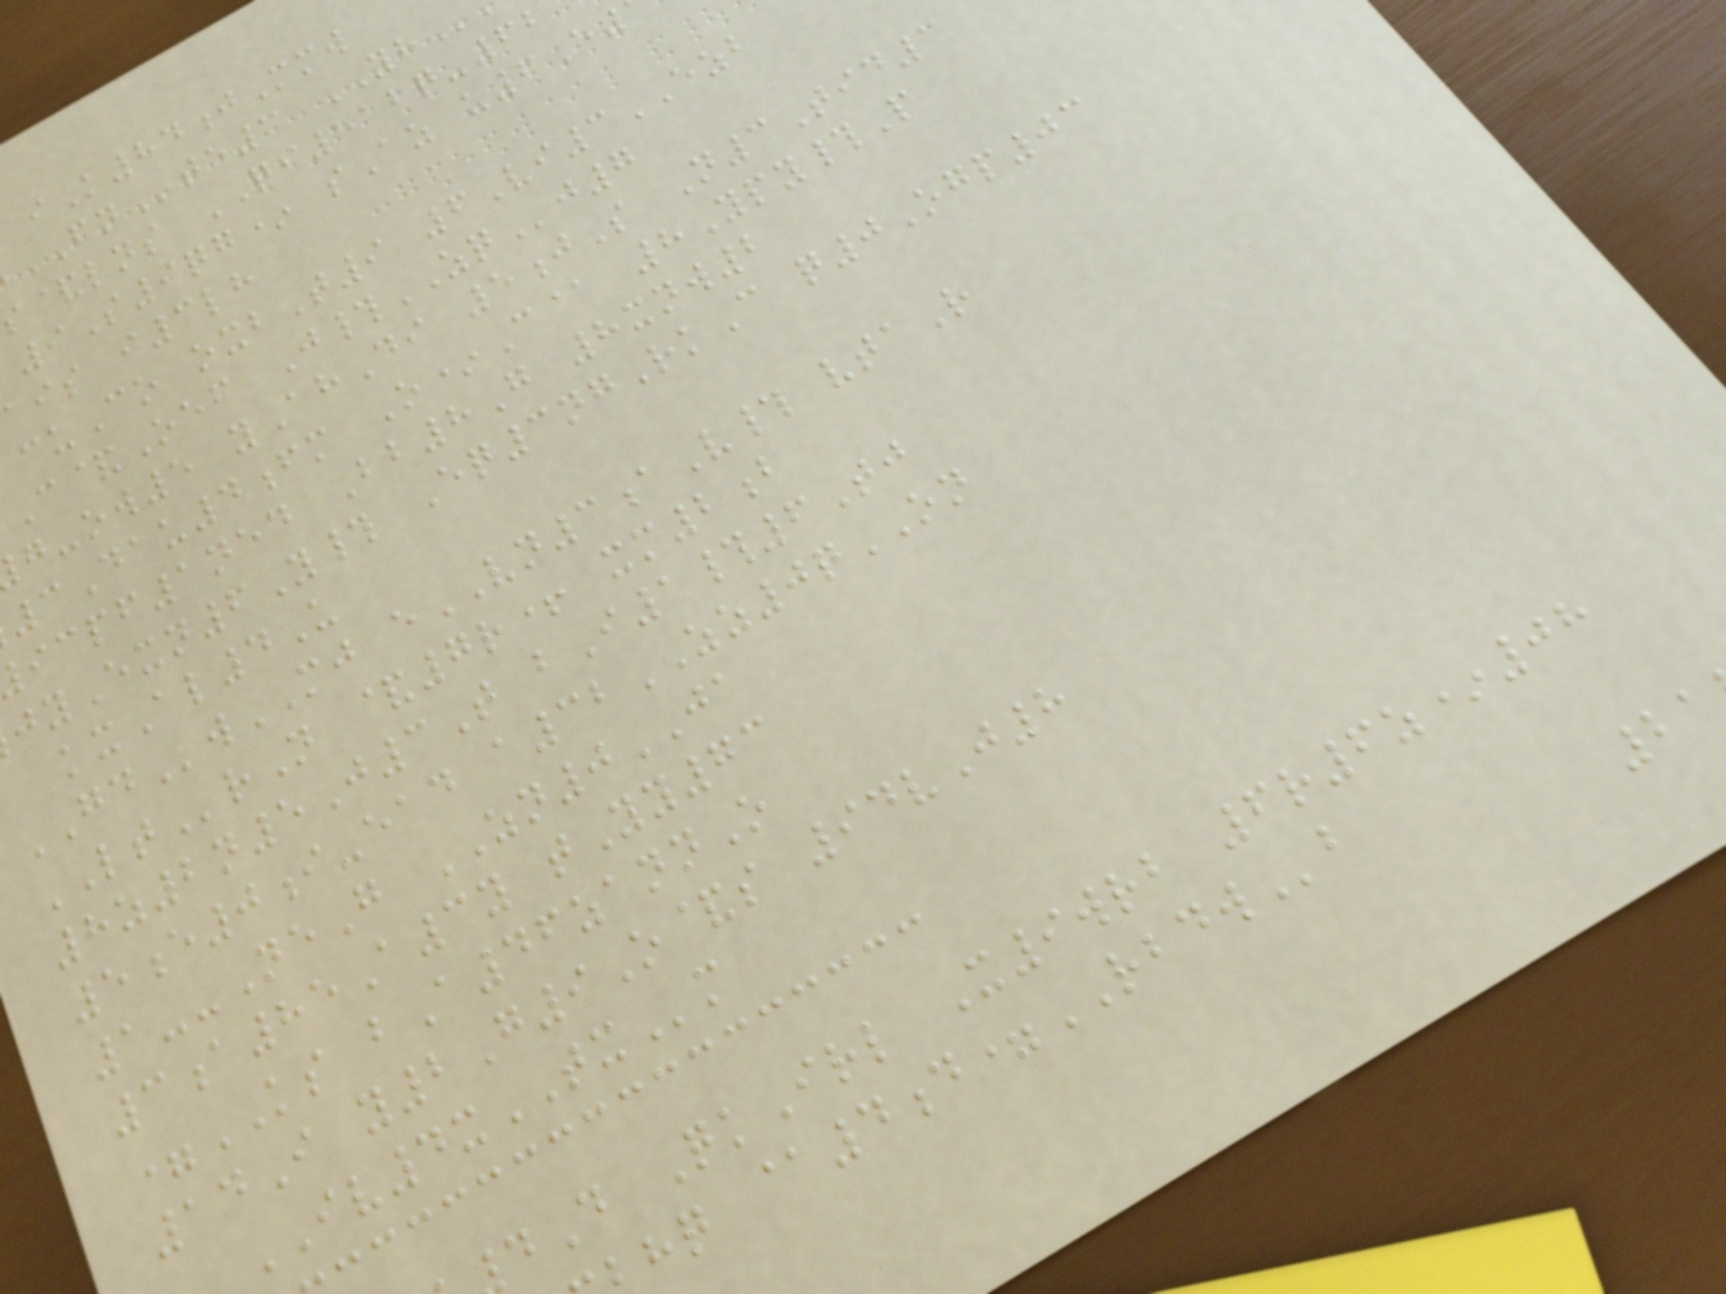iK84jMmw
FNte3 YH
&lns QI512q-62
9S9qg* sAz u6E
ais i3lh
uCo oxbT9 6Vi3EZB
C&Oef J#ZQj7
-ow5 yAhDi 5jS N3Tid3
3Dau4fm O*C@ 8Ypy#P
pf1ned Bb8G 8xnw2
yExn6Y# Eq3ngRkC q0Ogp03
kxAl4U
GDwMJ eVN3aV# vtaR
LTrN &7r+ xm2b
8z2n5J3T bI1#6Tj
5e0i-ead a32ZZ0qON
1--NeG ZN0JA
3a85A3y tYy73
=KS bA46zannO
14I y2G9O&s 94vJ8
IV4xTXm
D QkIrl X9wrb 6r6z*08
hq @4d=RBDWb
